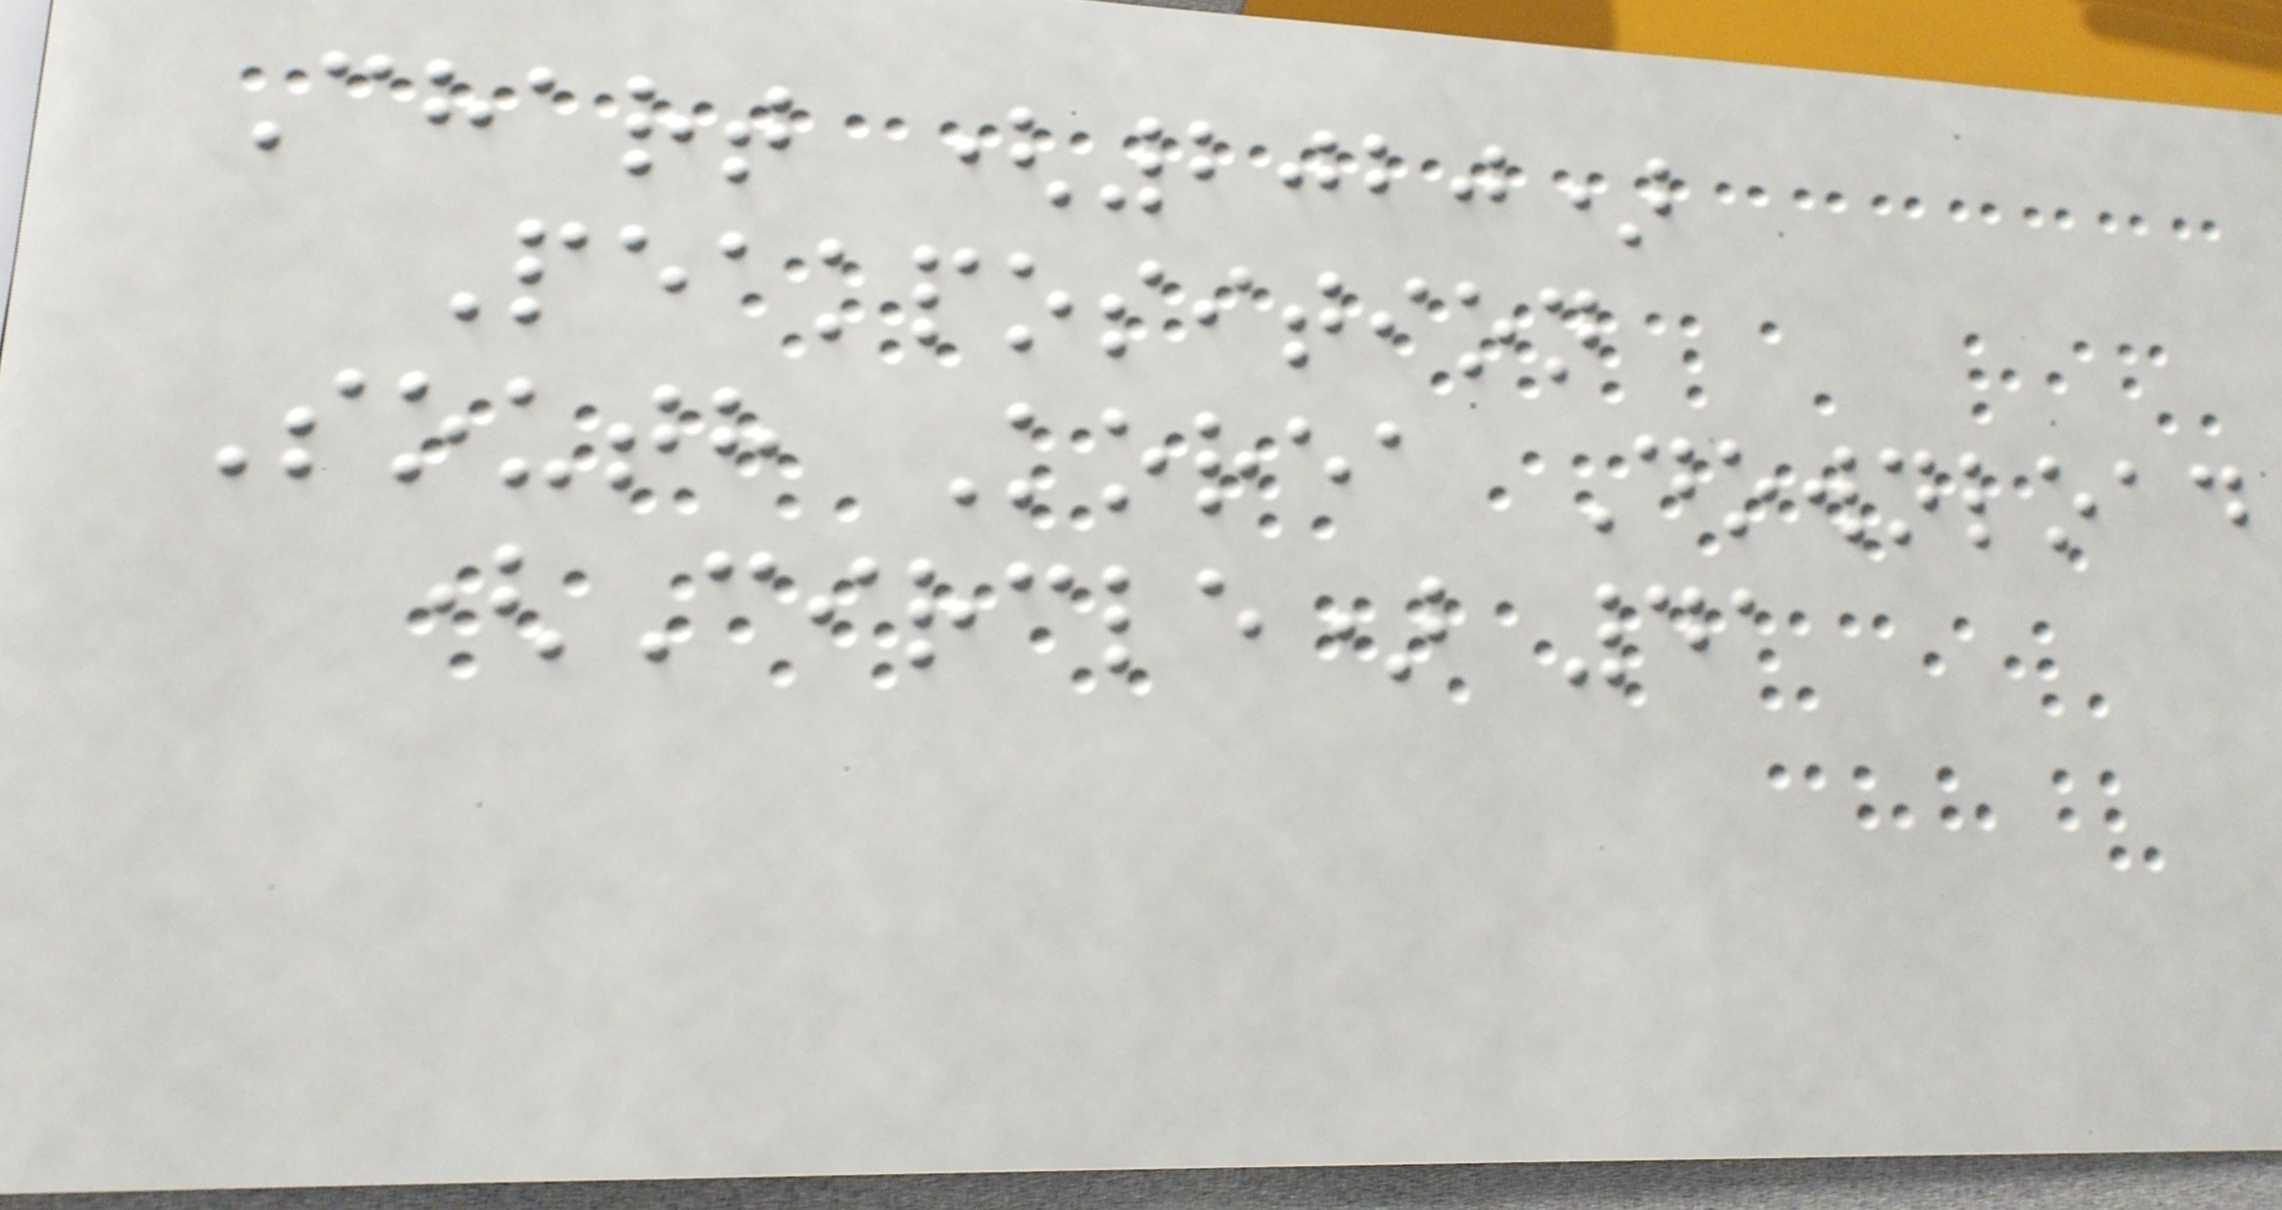Chart (2020)
Peakposition
South Korea Download
(Circle) 41
